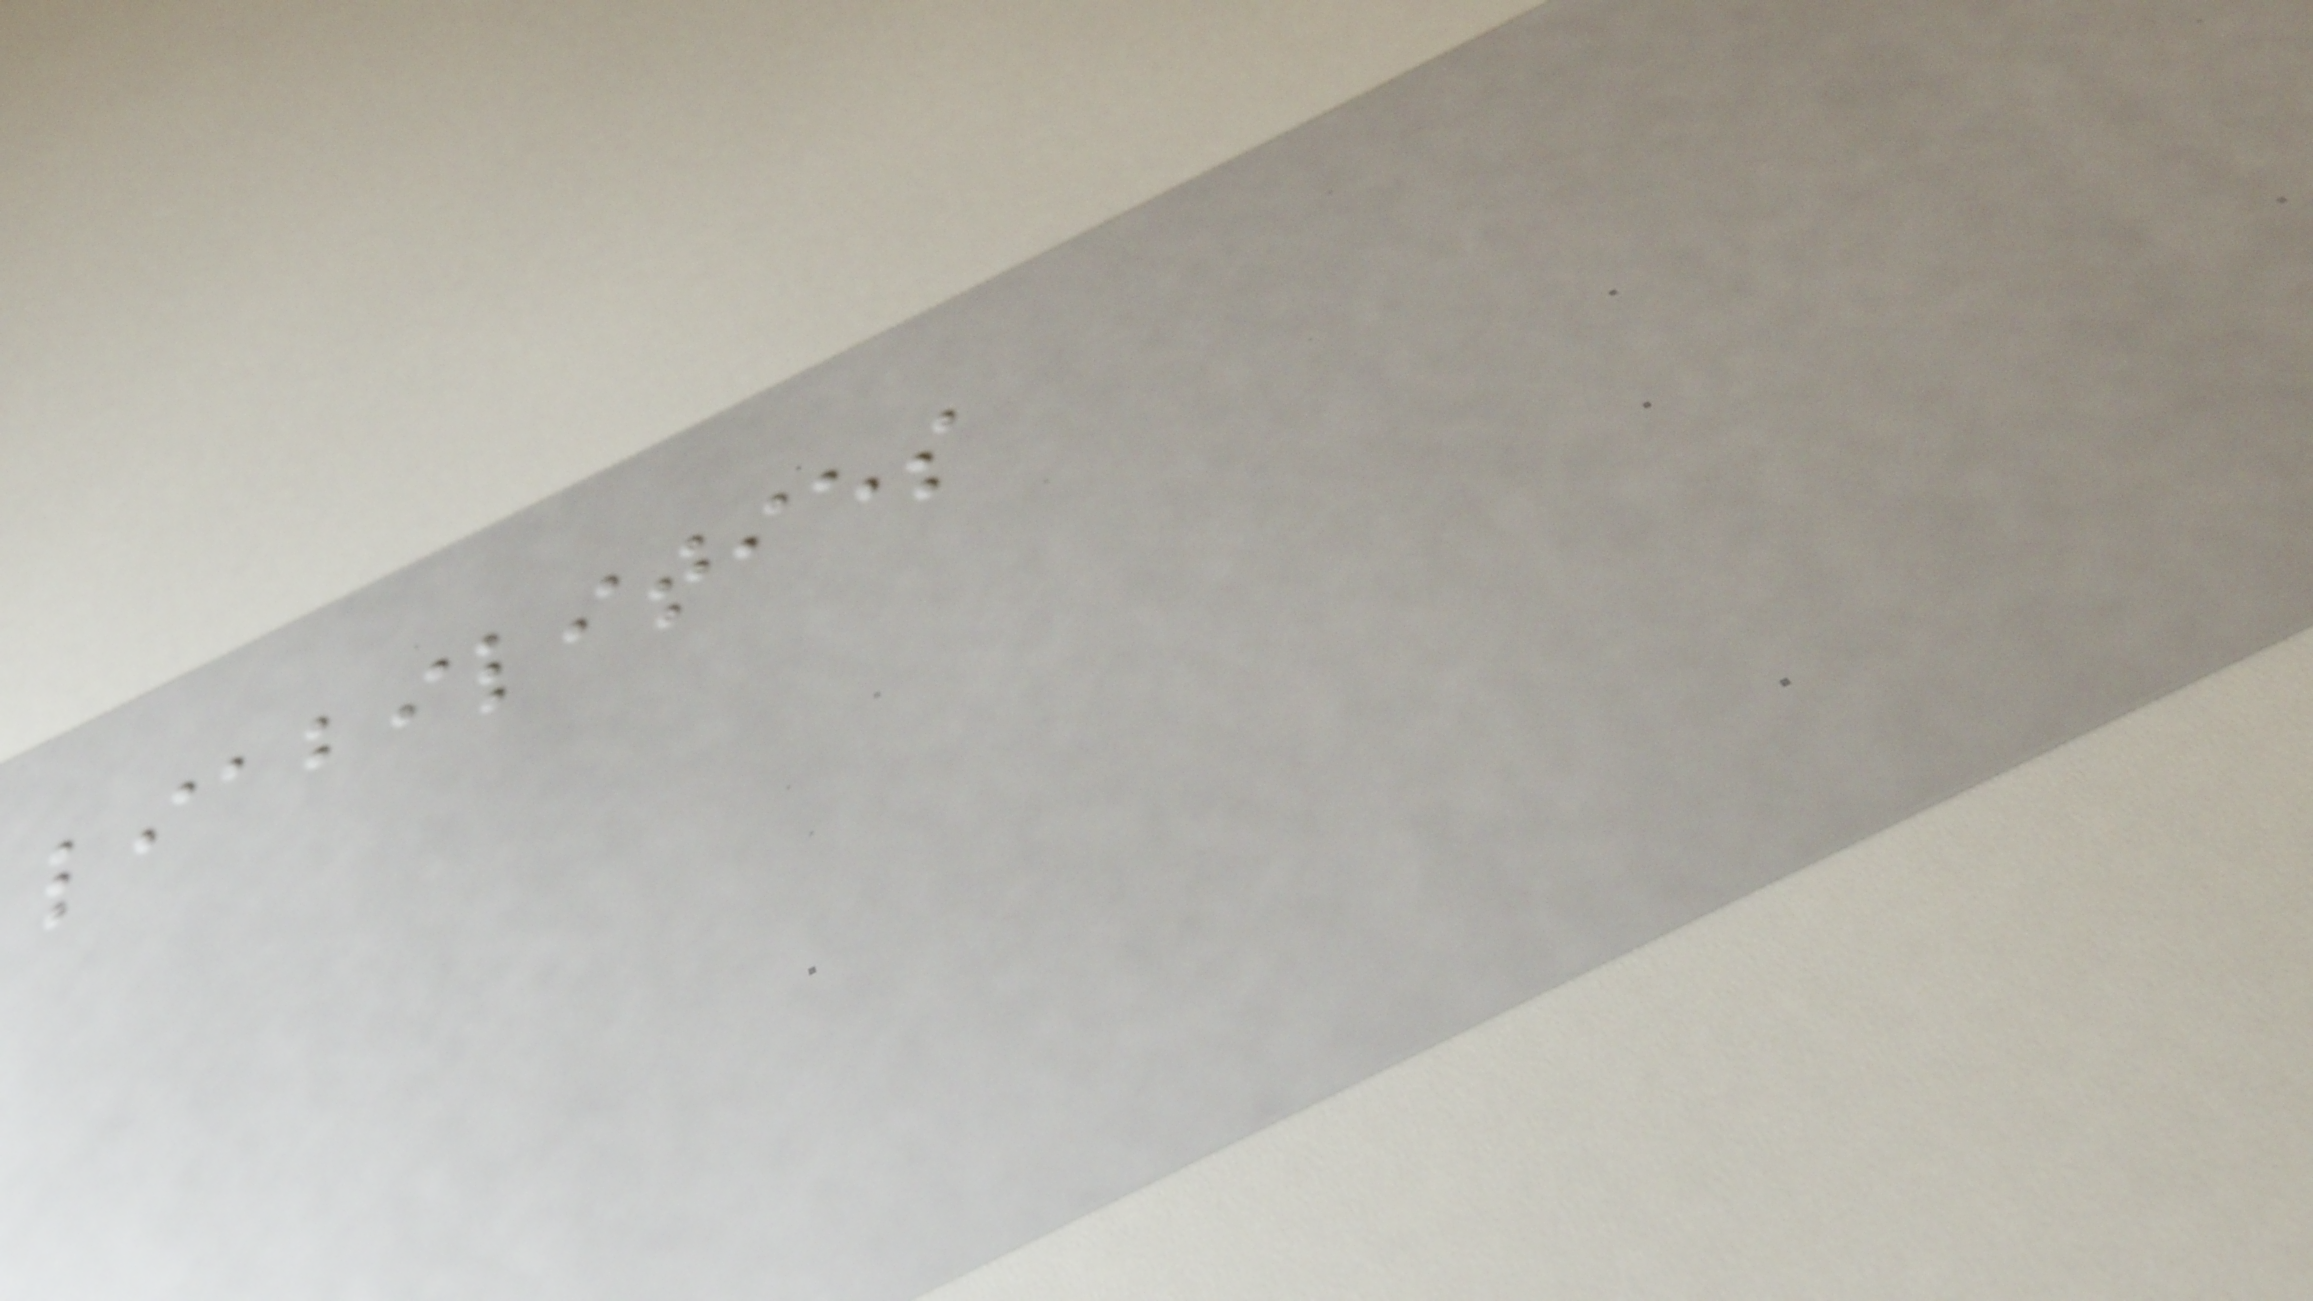liabilities
